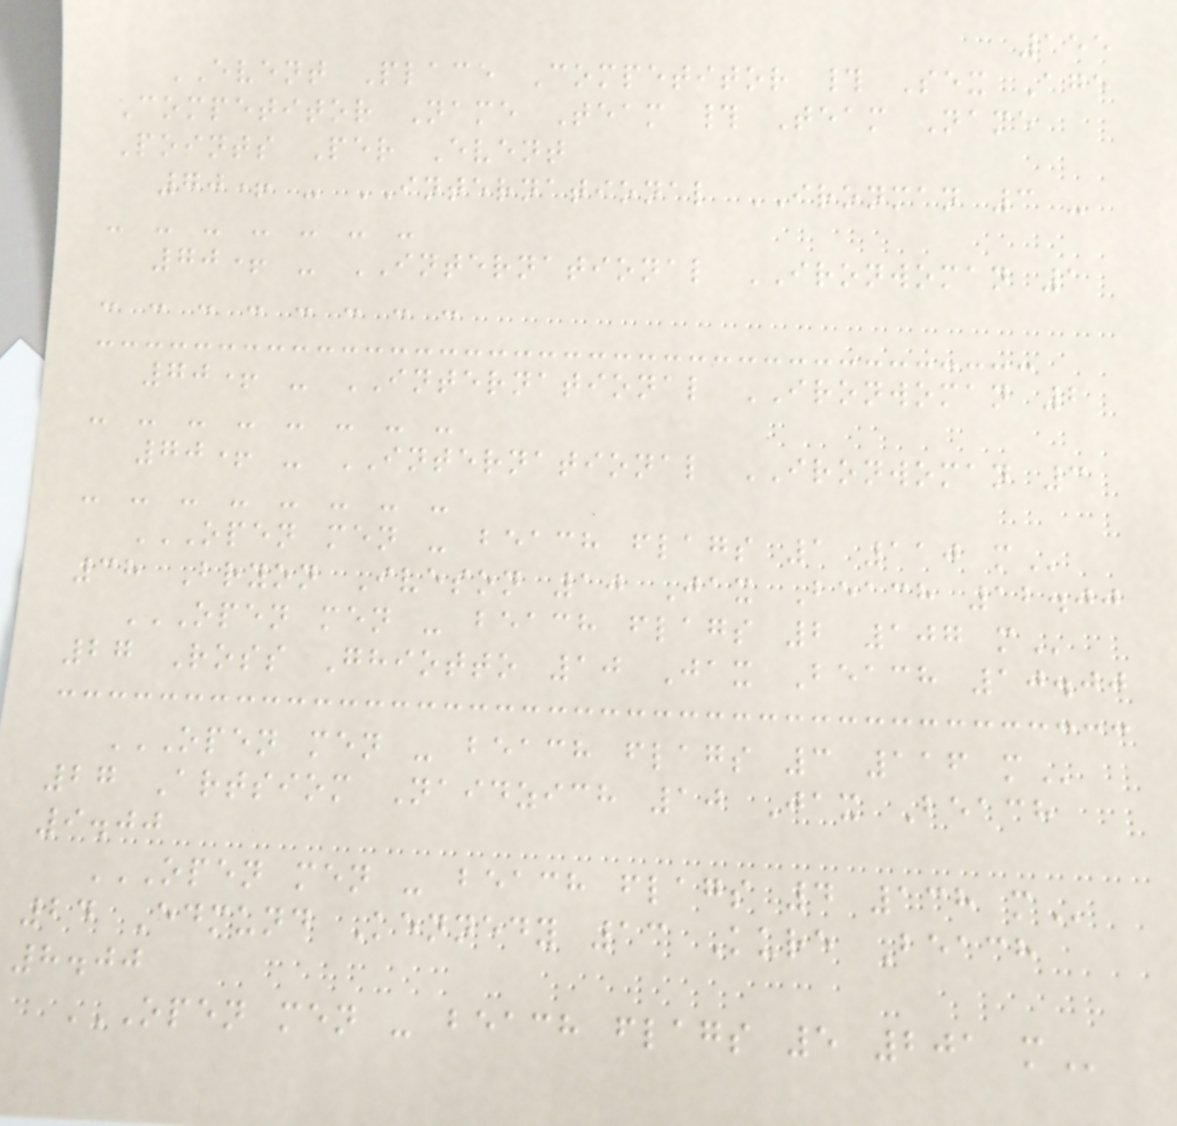155
EVENT Place Competitor # Sex Age
Competitor Name Team # Team Name
Points Per Event
70+ - INTERNATIONAL IRONMAN 3 -
- - - - - - -
70+ - INTERNATIONAL IRONWOMAN 1
- - - - - - - -
70+ - INTERNATIONAL IRONWOMAN 2
- - - - - - - -
70+ - INTERNATIONAL IRONWOMAN 3
- - - - - - - -
OPEN MEN - BEACH FLAGS 1 110 M
38 Bryon Iveson 10 Jax Beach 12.00
OPEN MEN - BEACH FLAGS 2 107 M
27 Ross Ghiotto 10 Jax Beach 10.00
OPEN MEN - BEACH FLAGS 3 116 M
27 Artsiom Naidzich 10 Jax Beach
9.00
OPEN MEN - BEACH FLAGS 4 138 M
24 Edmund Kennedy 13 Kure Beach
8.00
OPEN MEN - BEACH FLAGS 5 201 M
